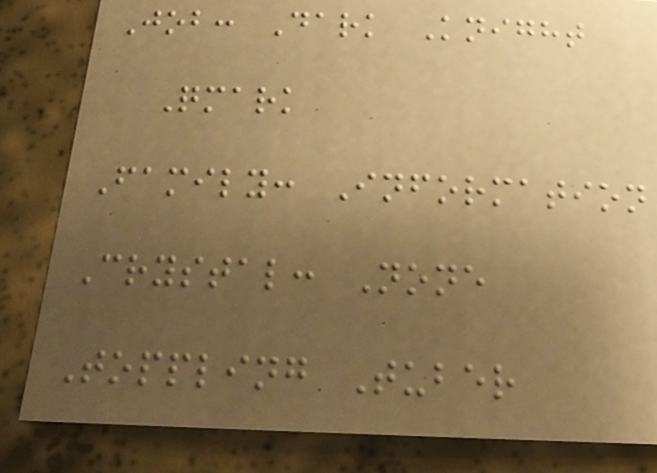Job: Dark Knight
Qmark
Family: Information
Crystal: None
Toppling Tuber
